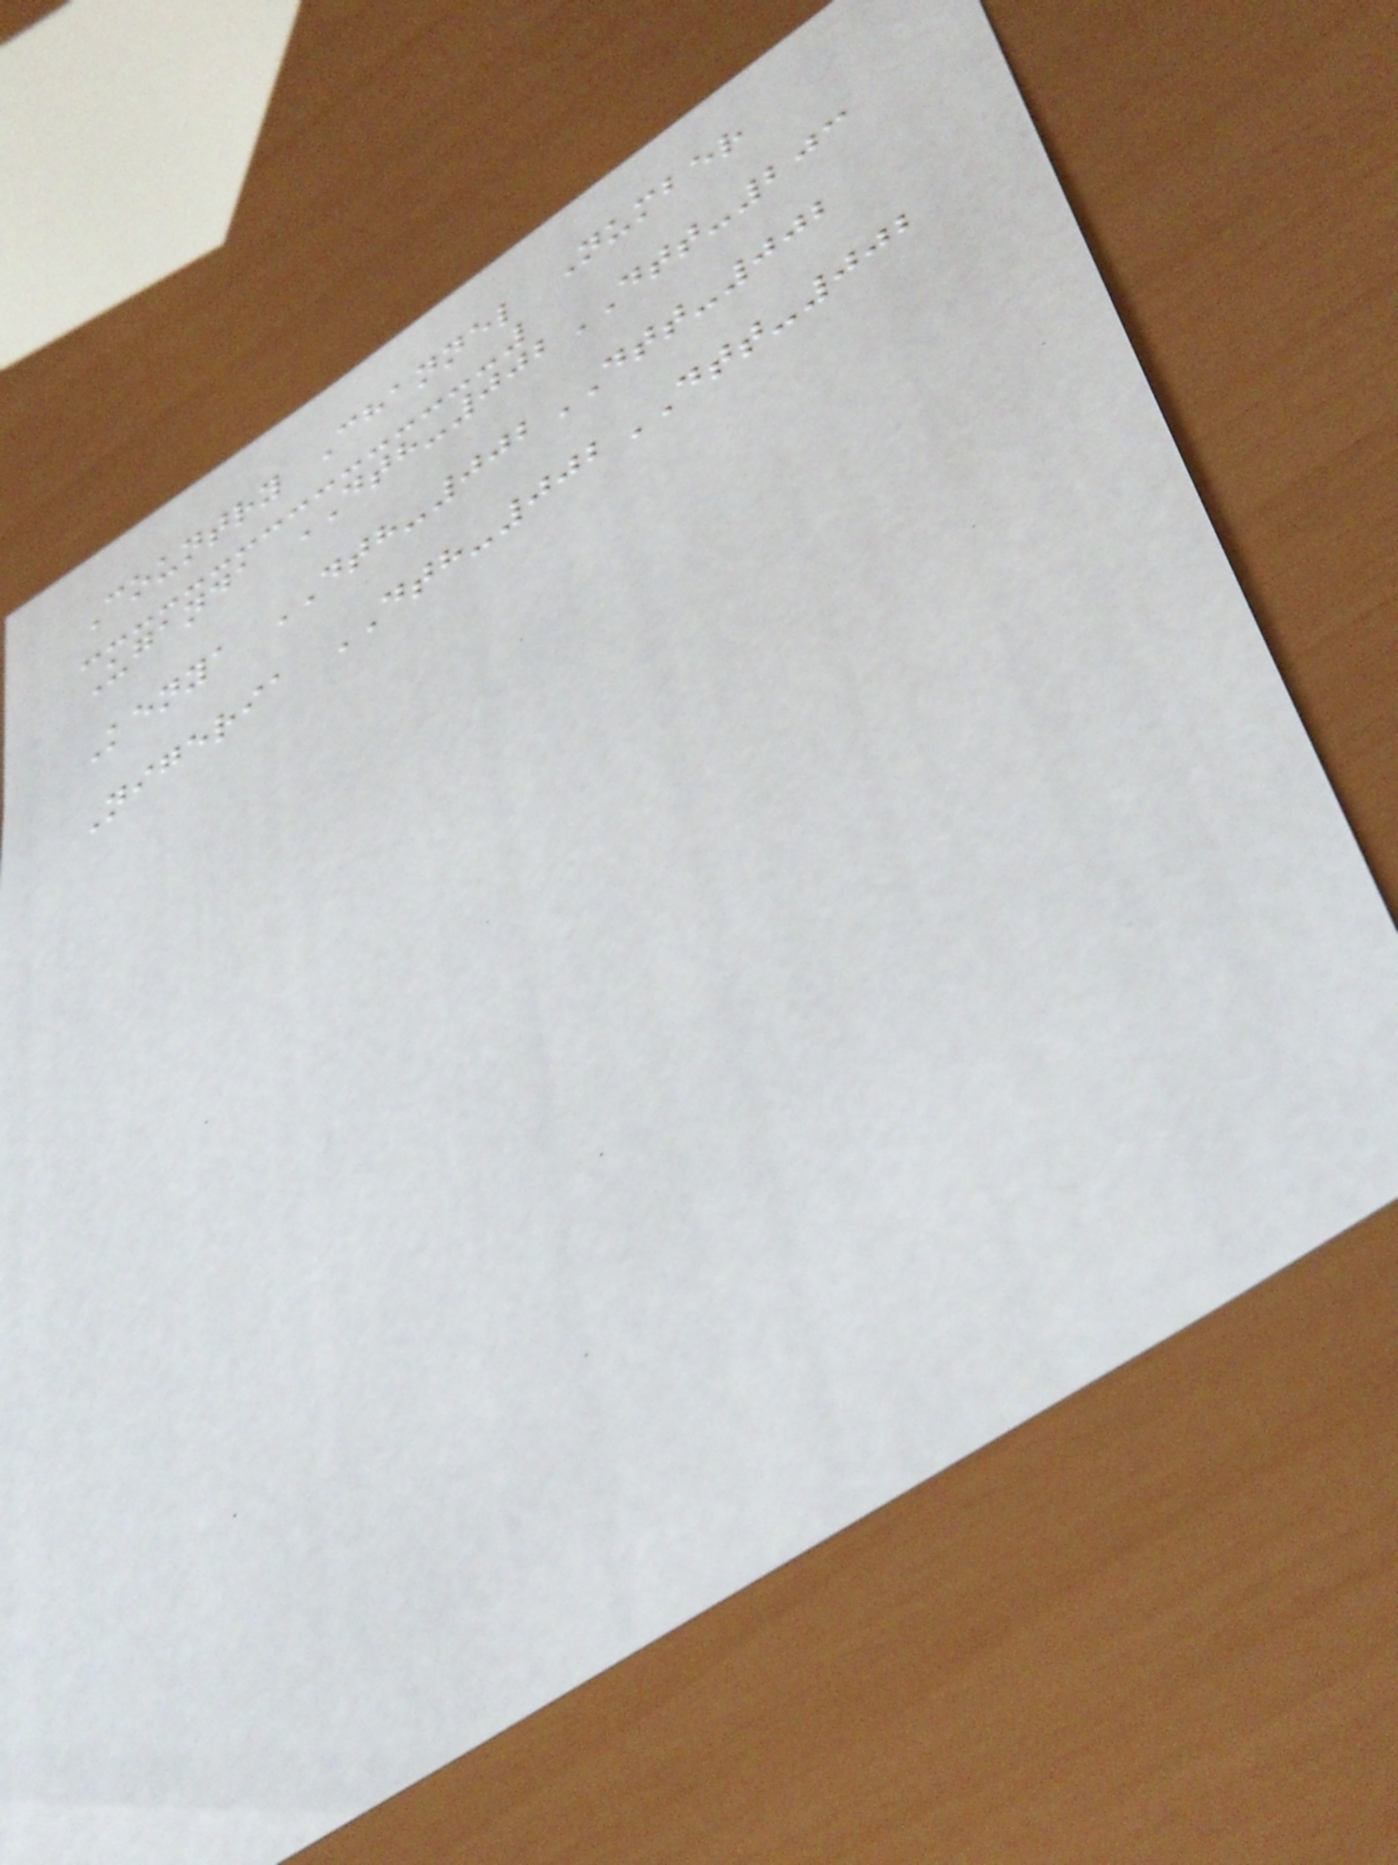Country Channel Number
Uganda DTH-002DTT-203
Kenya DTH-002DTT-002
Nigeria DTH-002DTT-002
